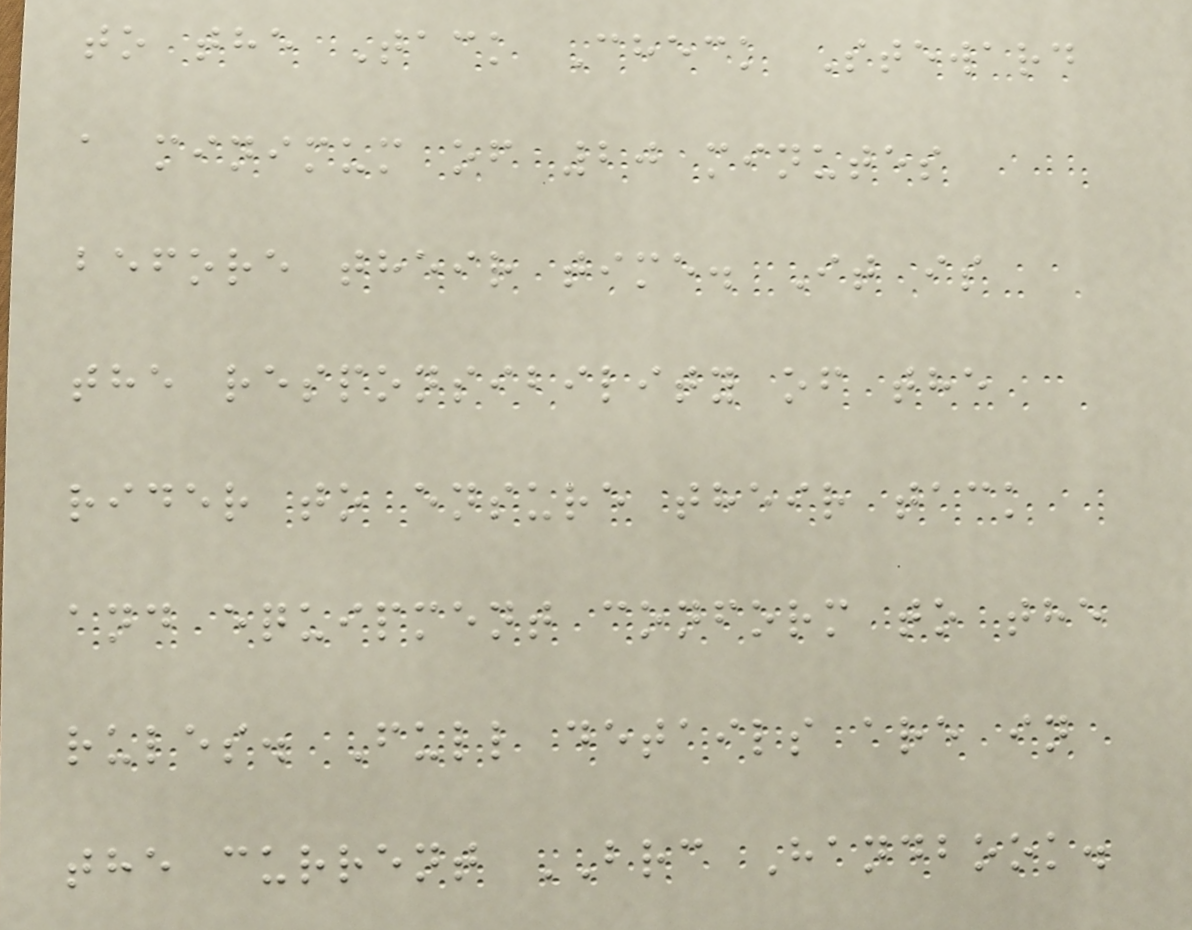to the Tack Check Steward
a minimum of 20 minutes
before their time. It is
the responsibility of the
rider to ensure their tack
and equipment conform to the
rules. Full details are in
the current BRC Handbook.
